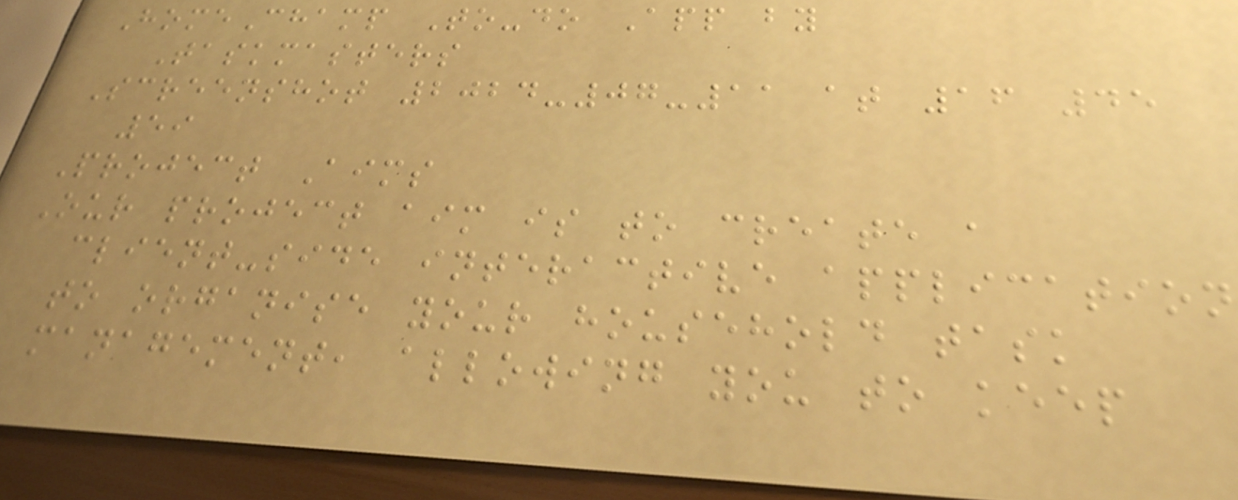HomeChamp To-do App by
Taskmasters
Screenshot 2024-07-11 at 16 45
59
Project Aims
Our project aim is to create a
client-side interactive application
to organise your household task
management, allowing you to keep
